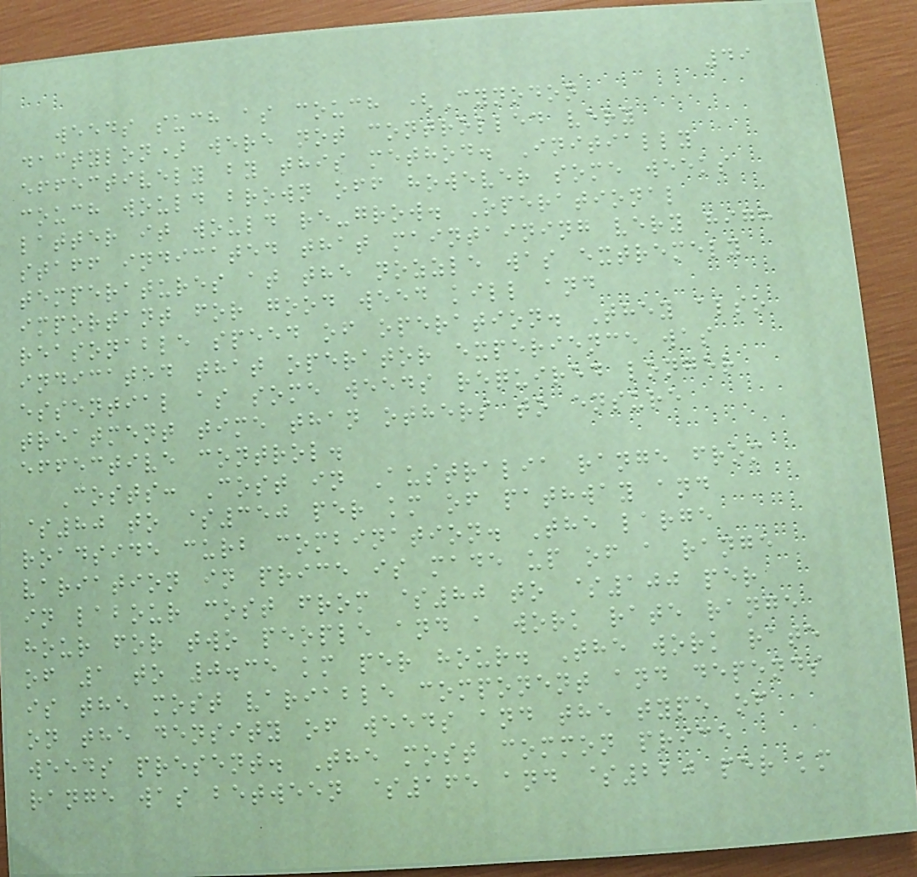49
weeds such as couch (Cynodon
dactylon) were not controlled very
effectively by this method. Initially
couch would brown off however some weeks
latter it would re-grow. Operational
staff indicated that maintaining very high
temperatures at the nozzle was extremely
important for good weed kill and
reasonable speed of operation. They also
indicated that operator experience was
essential as some weeds required longer
treatment time than others to ensure
effective control.
Costs: Cost in Australia range from
$80 to $350 per km of pathway and
roadside curb combination. The large
variation in price is made up of a range
in labour cost from $80 to $100 per
hour for two people and a work rate range
of 1 to 0.35 km per hour. The work rate
is the most variable component and depends
on the density of weeds and the type of
weeds present. The most common price
range was between $165 and $220 per km
